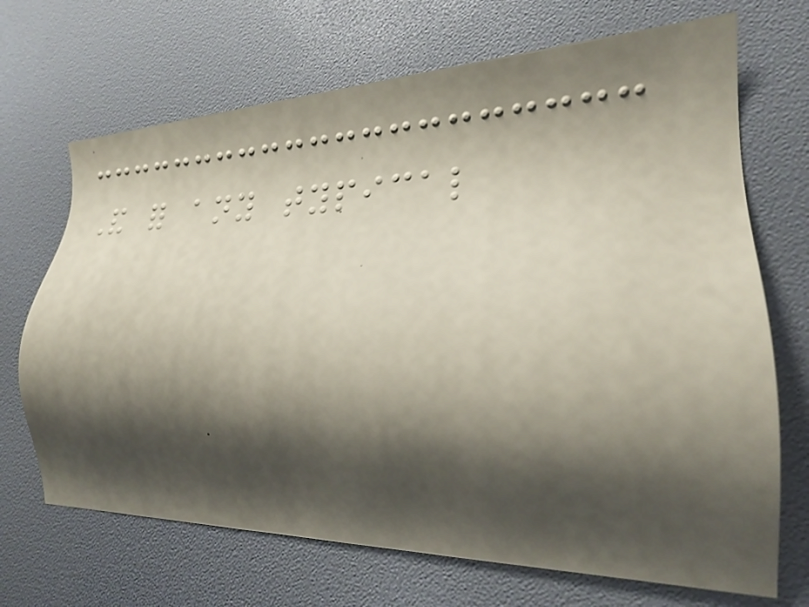And for any typical
